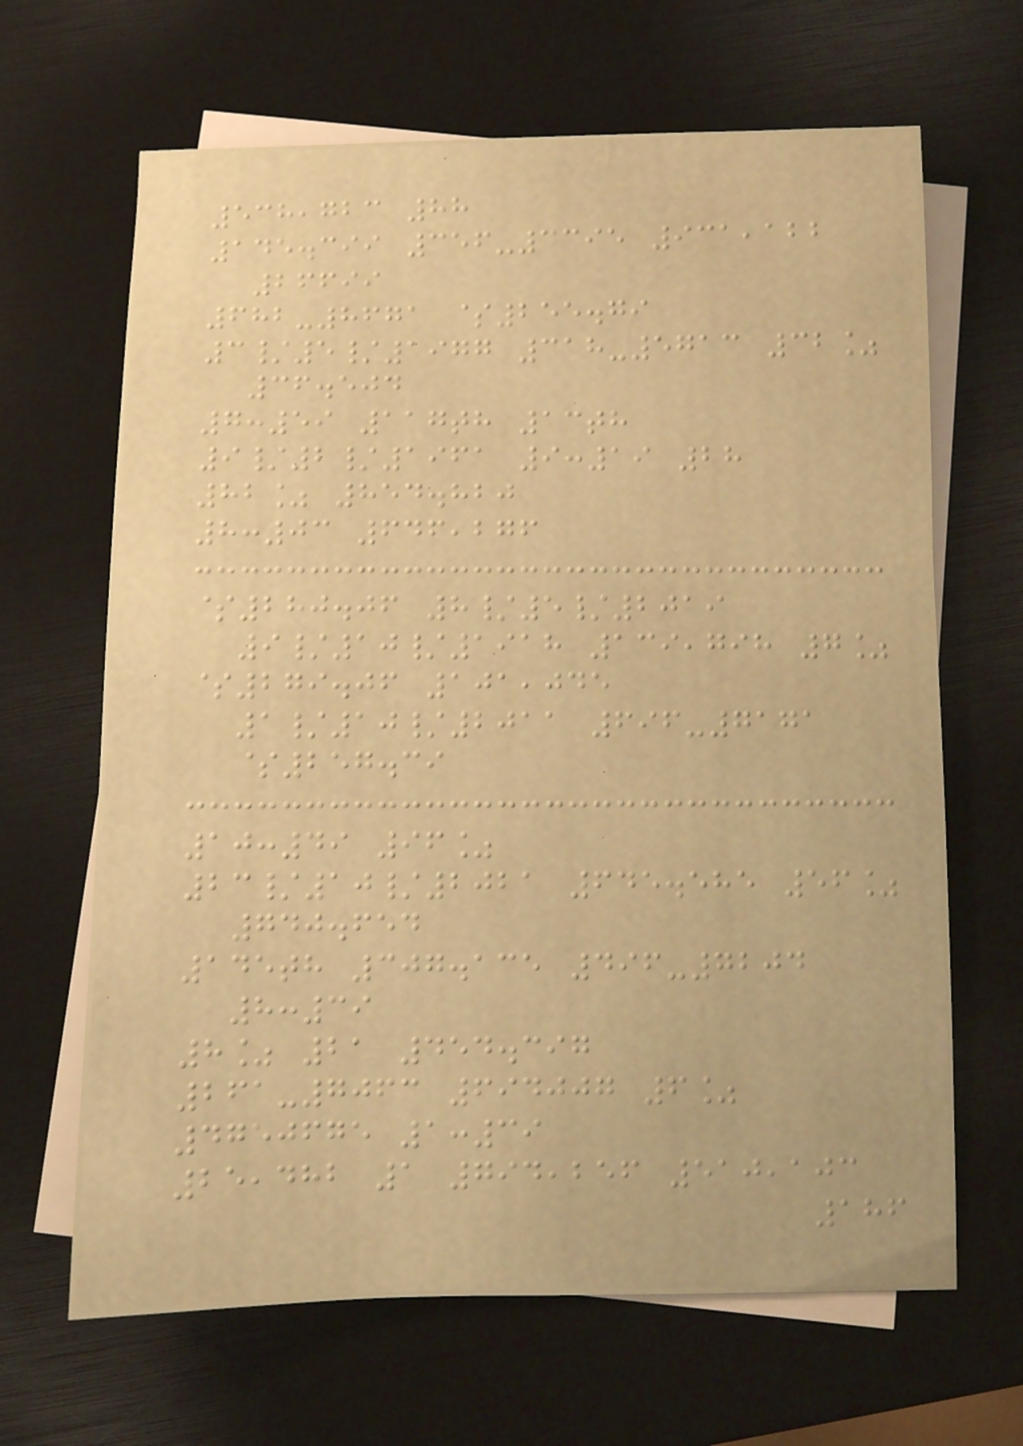538,723 88
145.399 356-3395 931,122
26699
682-8671 $255.79
3/5/1977 318-5713 32%
36.504
7:59 117th 13th
9/2/1961 9:19 28
82% 854.820
8:03 646,276
$280.06 8/5/2019
9/10/1918 139,798 7%
$279.06 101,045
1/10/2011 696-7171
$257.39
10:49 96%
23/10/2021 645.585 56%
740.654
145th 307.135 496-7204
8:39
8% 21 454.397
261-7063 694007 6%
4750675 1:39
25,482 1 794,256 510,103
186
